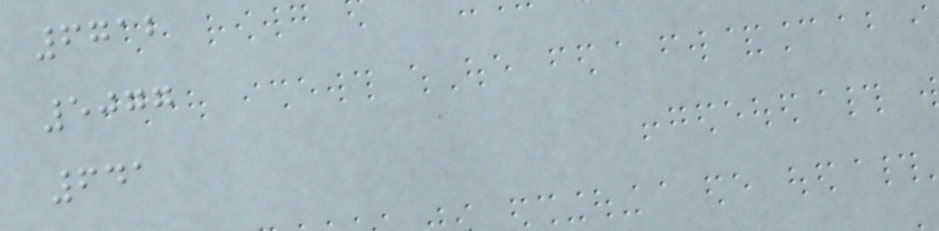6712
5077
641
